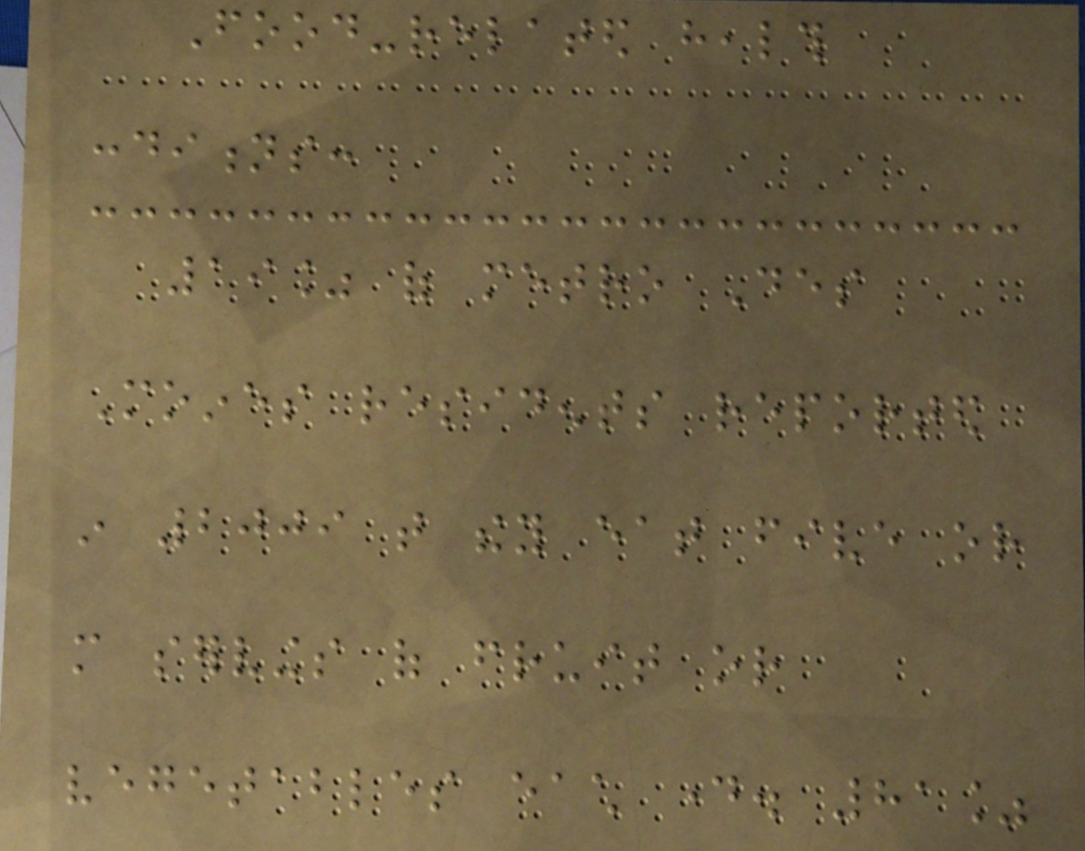Food-related health
conditions:
19% of metro Des
Moines residents reported
in 2009 that they eat five or
more servings of fruit or
vegetables each day. 81%
